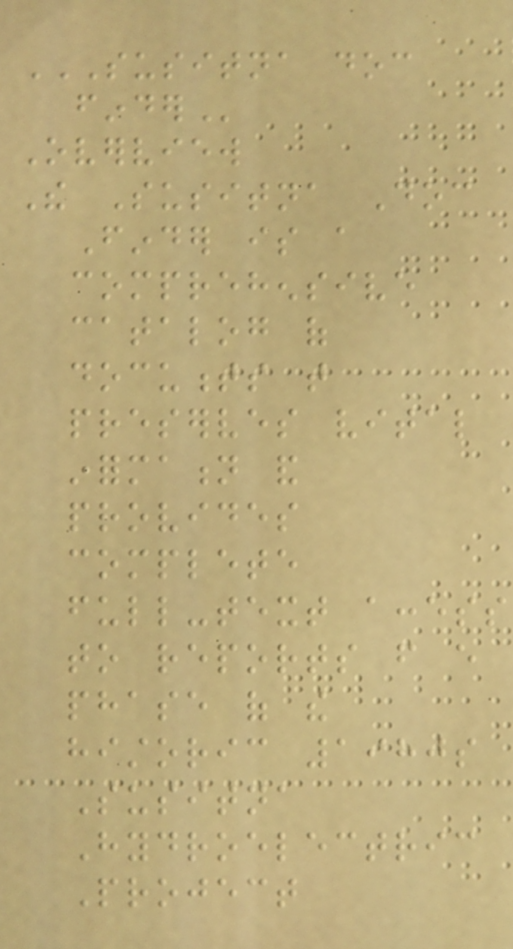SUSITNA DOC
FINDER
Overview
The Susitna Doc
Finder is a
comprehensive
catalog of
documents that
preserves vital
information and
provides
complete
full-text access
to reports from every
phase of the
historic 1980s
Susitna
Hydroelectric
Project
